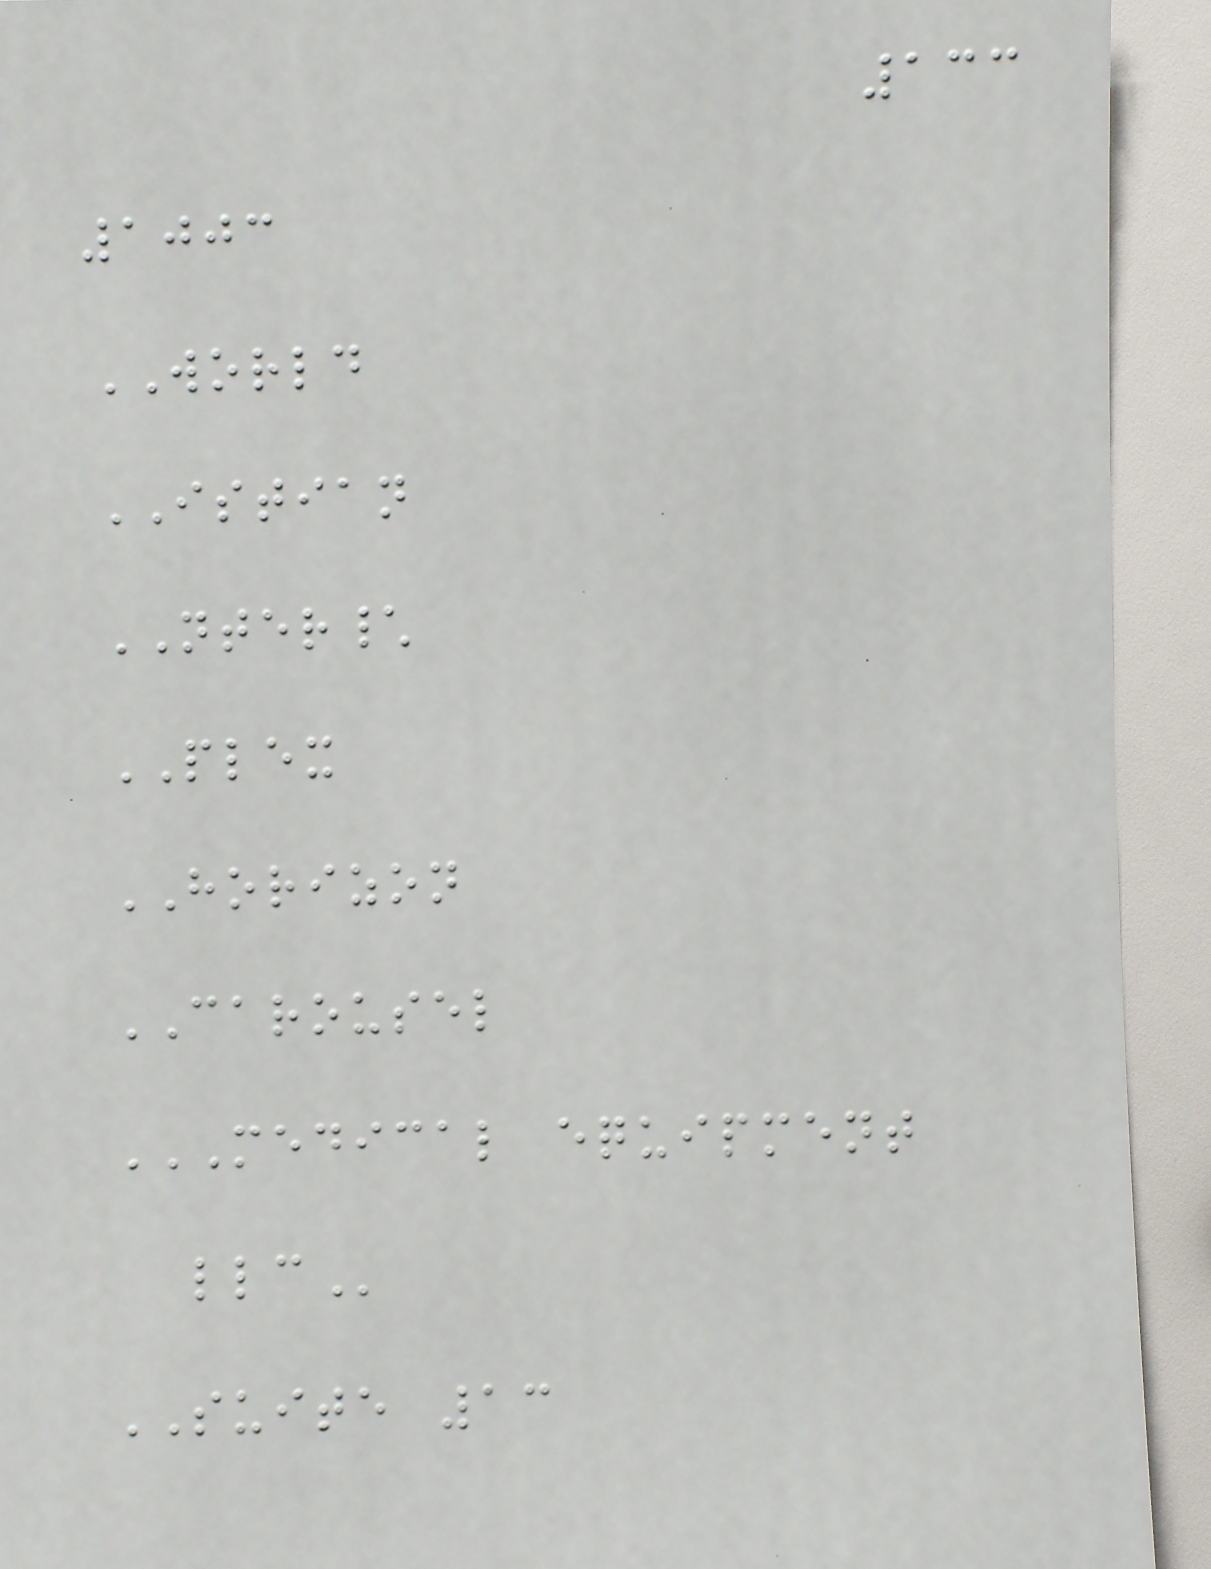133
1003
WORLD
ISTIAN
NTER\
PLEX
HORIZON
CAROUSEL
MEDICAL EQUIPMENT
LLC
SUITE 13
